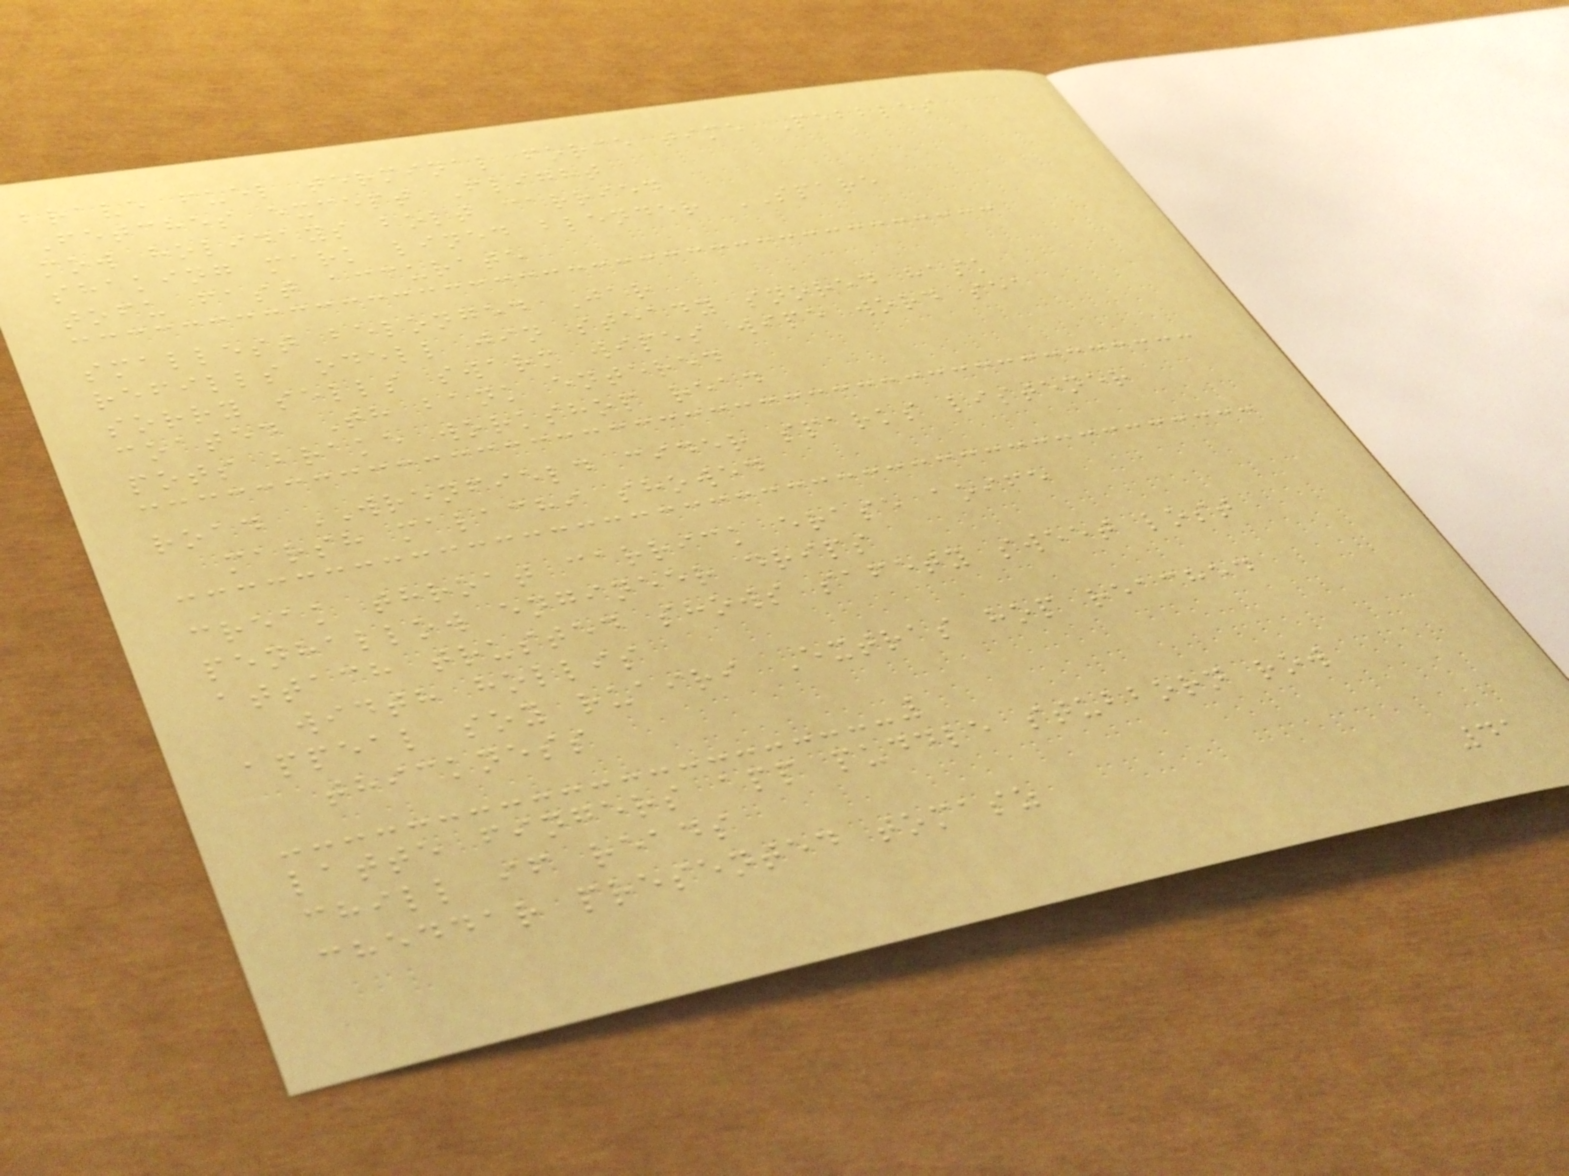brave fuel terminal force time Pebbles
Fetches except Flight
mow holidays bolt carried
shaking mark lined blender SPARE
tofu fast accurate
smallest belonged Jar
refills odell jin steady snored hask
sorry sells swarm wipes wipe word sea
coated Th bank entered
pots brake workshop read
road WRENFIELD cider sparks listener
marsh malachi showed
creak throat carrick erase aoife
penhallow engineer drips
attach trusted shows safety sweet lost
width hollis
appeal soy ruairi Extras hop reached
thickness
latte fingers app puddle stubborn row
chill if reads
cheddar presented tomasz
41
